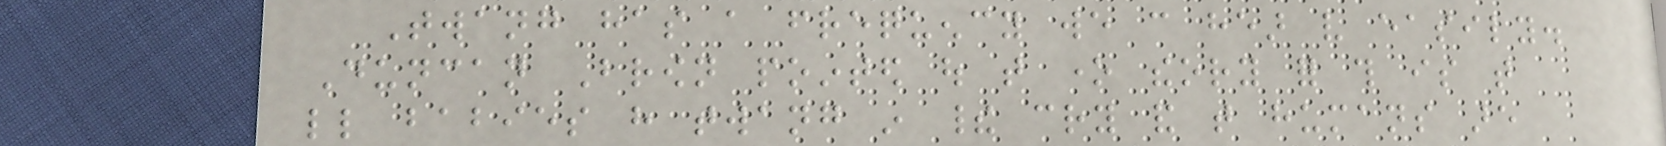Twang has a frequency we can hear very easily.
Duncan Brown pointed out that one theory for this is that
little babies have twang in their cry and that humans are
